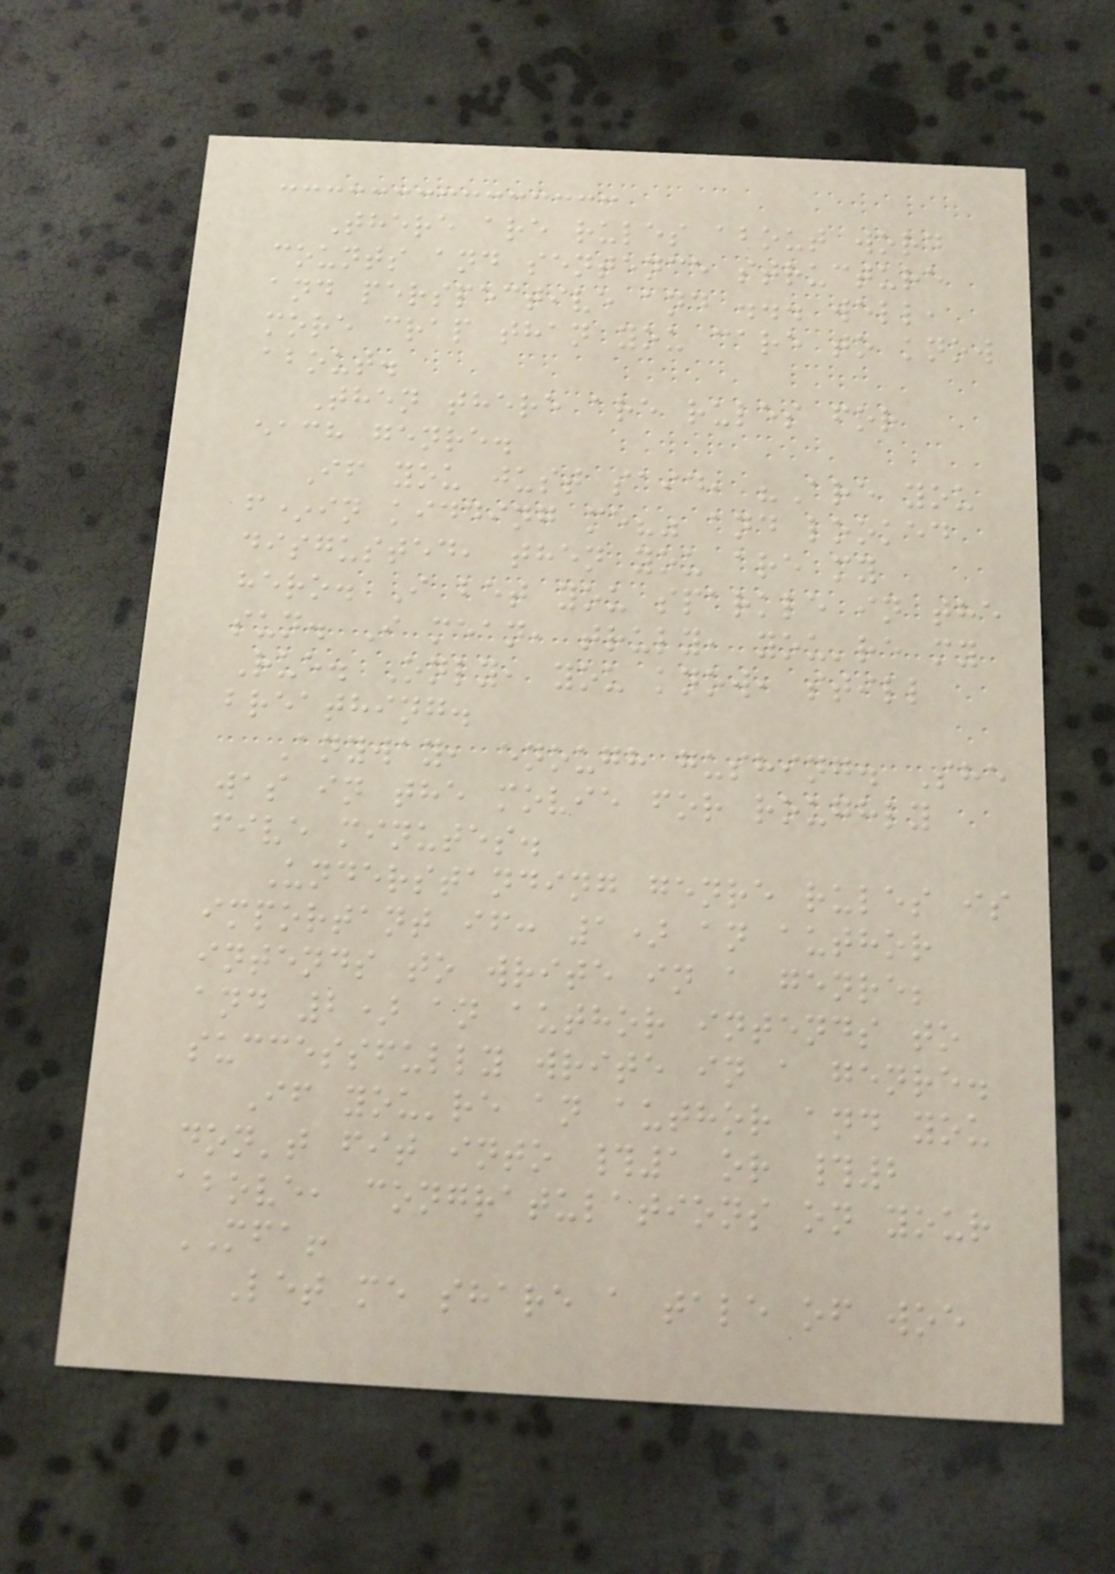There are rules about word
counts and sentence structure
and perspective and ... well,
more crap than you care to know
about.
Then there are rules for
each genre.
If you just said, "Are you
f*in kidding me?" and looked
disgusted, then you are my
hero. I bet you sparkle in the
sun. I mean, truly, you're my
Rue. Only, you know, still
breathing.
Anyway, enough gushing. She
was in the movie for roughly
five minutes.
Understanding genre rules is
important if: 1) an author
intends to write in a genre;
and 2) an author intends to
successfully write in a genre.
If you're an author and you
don't fit into #1 or #2
above, congratulations on your
MFA!
Let me share a tale of woe
